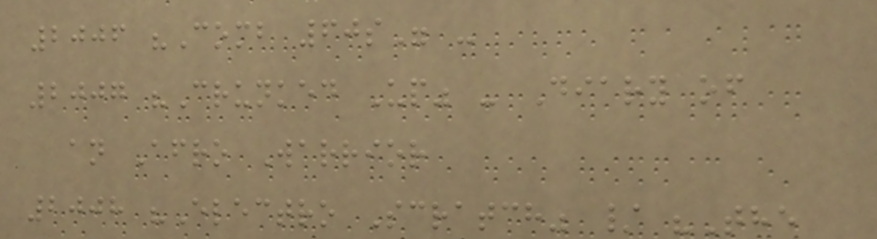2006 "Comb 60s" -
2007 "Crunked Up" - Diary of
an Afro Warrior
2008 "Electro Scratch" / "The
